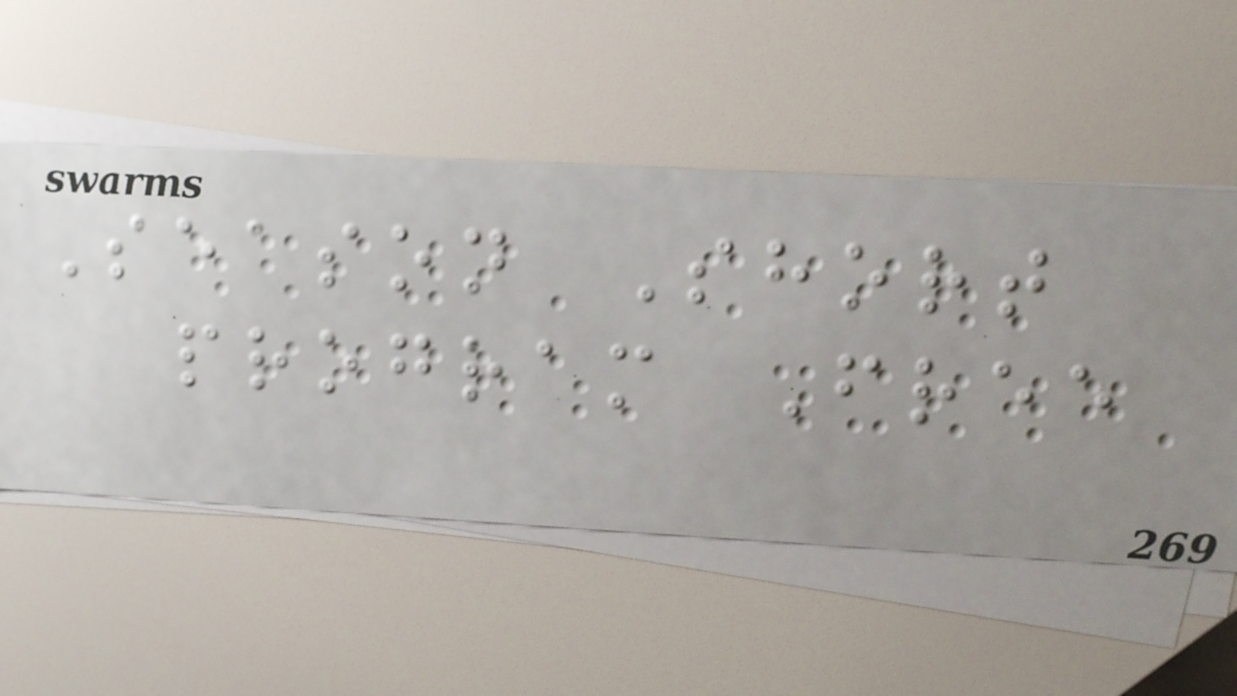Season Short
program Free
